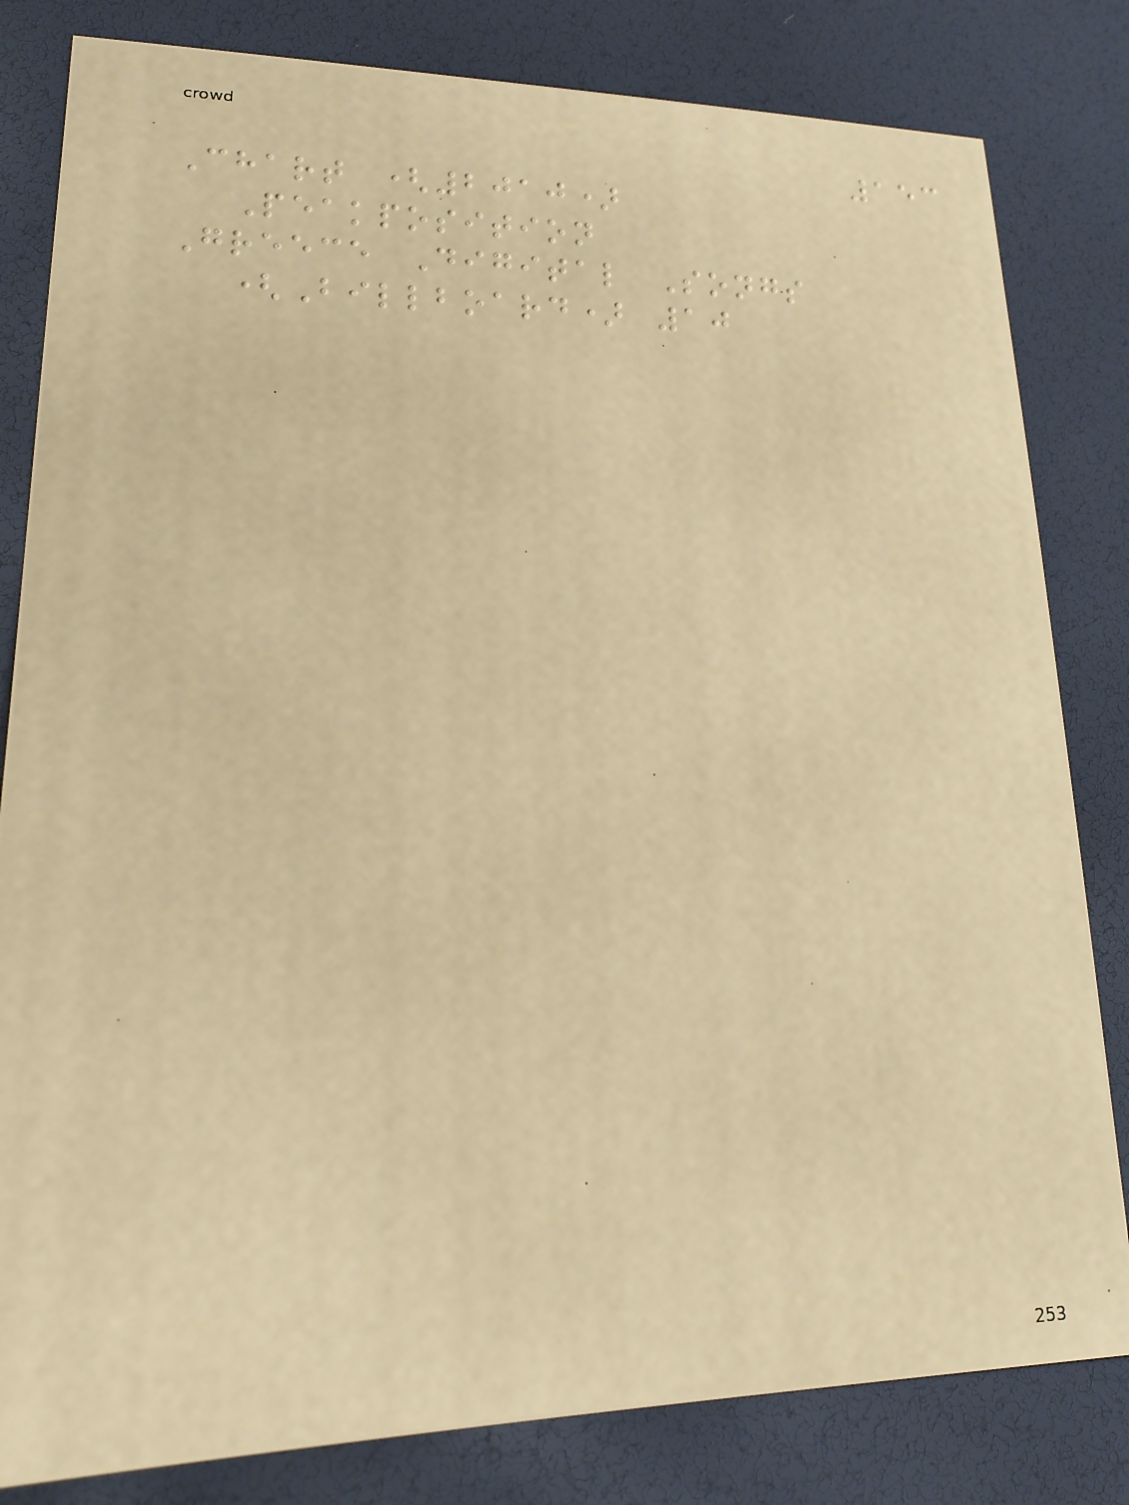153
Chart (2010)
Peakposition
Greece Digital Songs
(Billboard) 10
